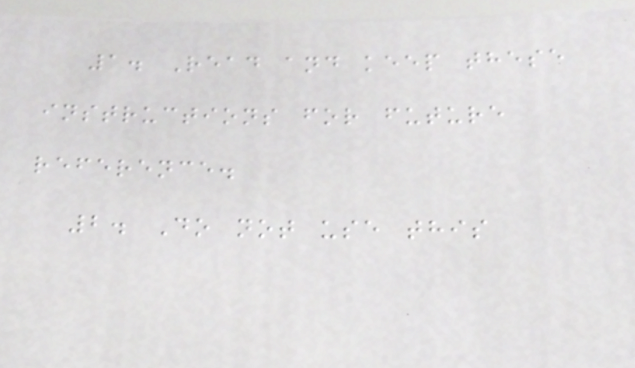1. Read and keep these
instructions for future
reference.
2. Do not use this
